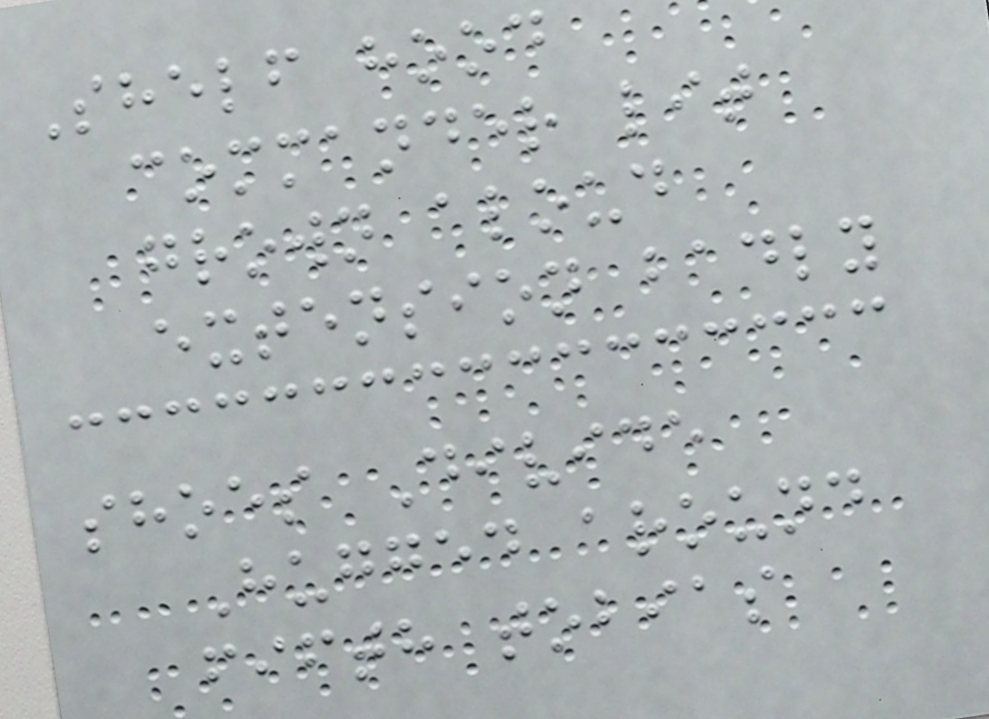Shelf hood
commander lit
grown aloud
extension badly
shoes Divide
Hugged around
fifth tobias
